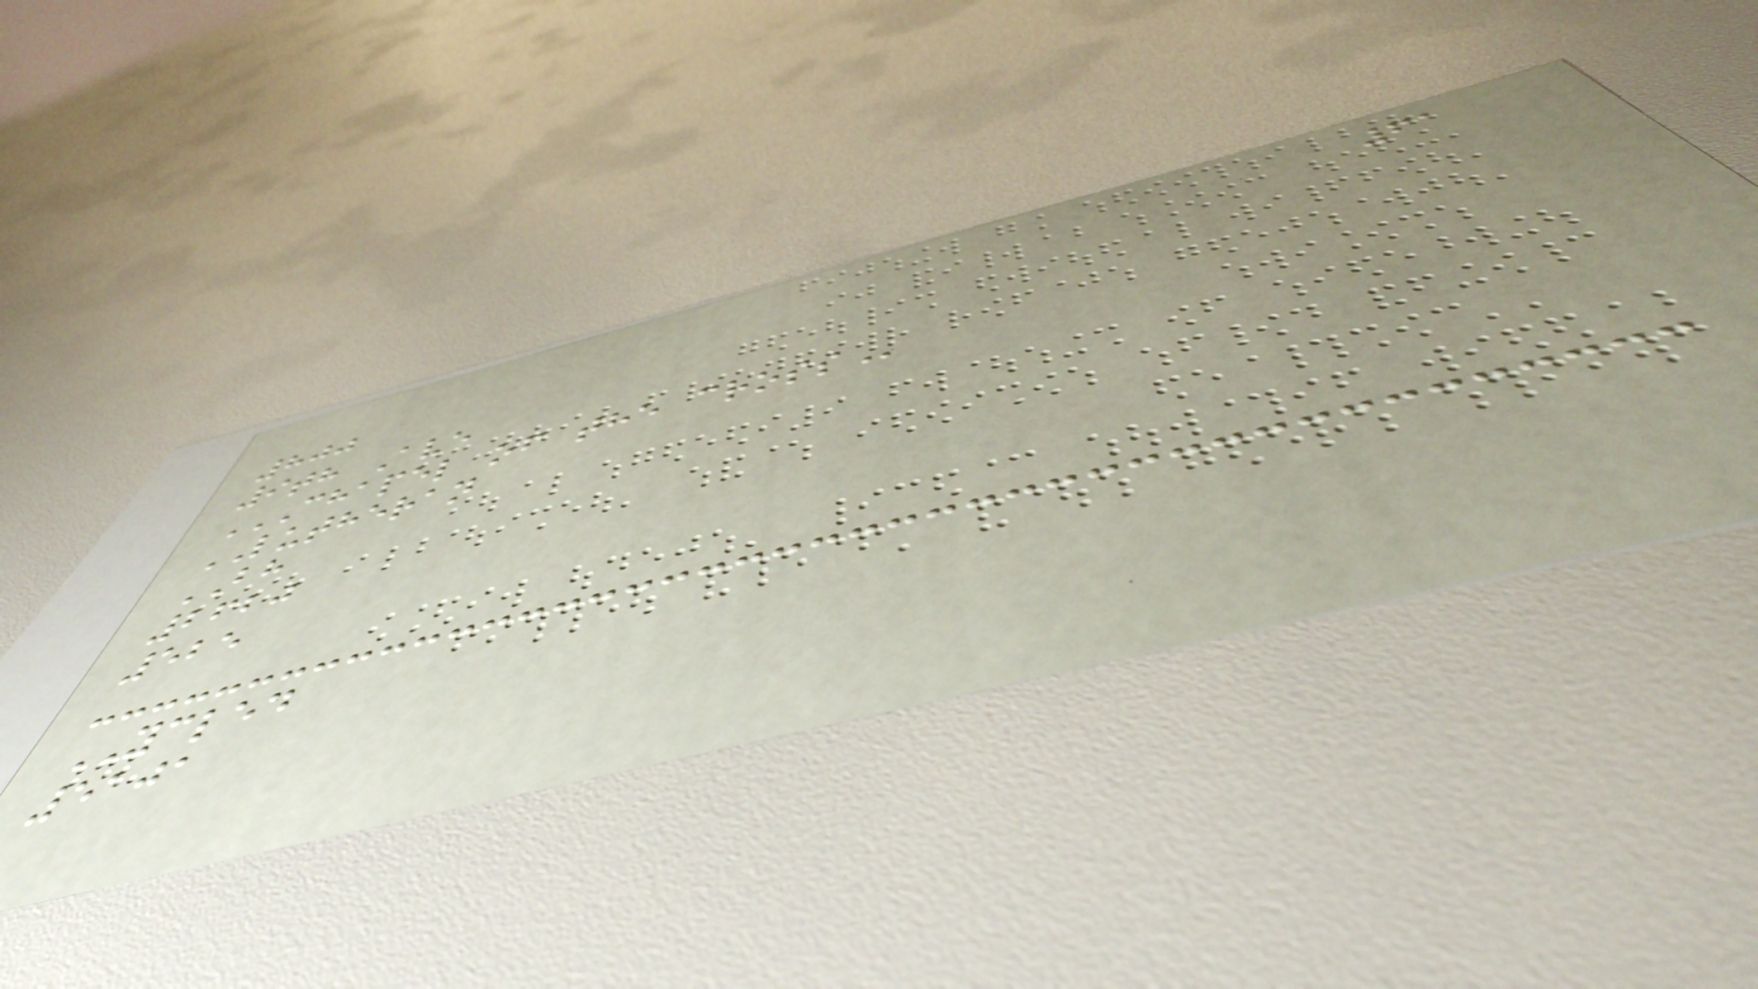61
800
9th Ave
CHAPEL OF THE CROSS
LUTHERAN
BH
2620
525
YCLED
5101
